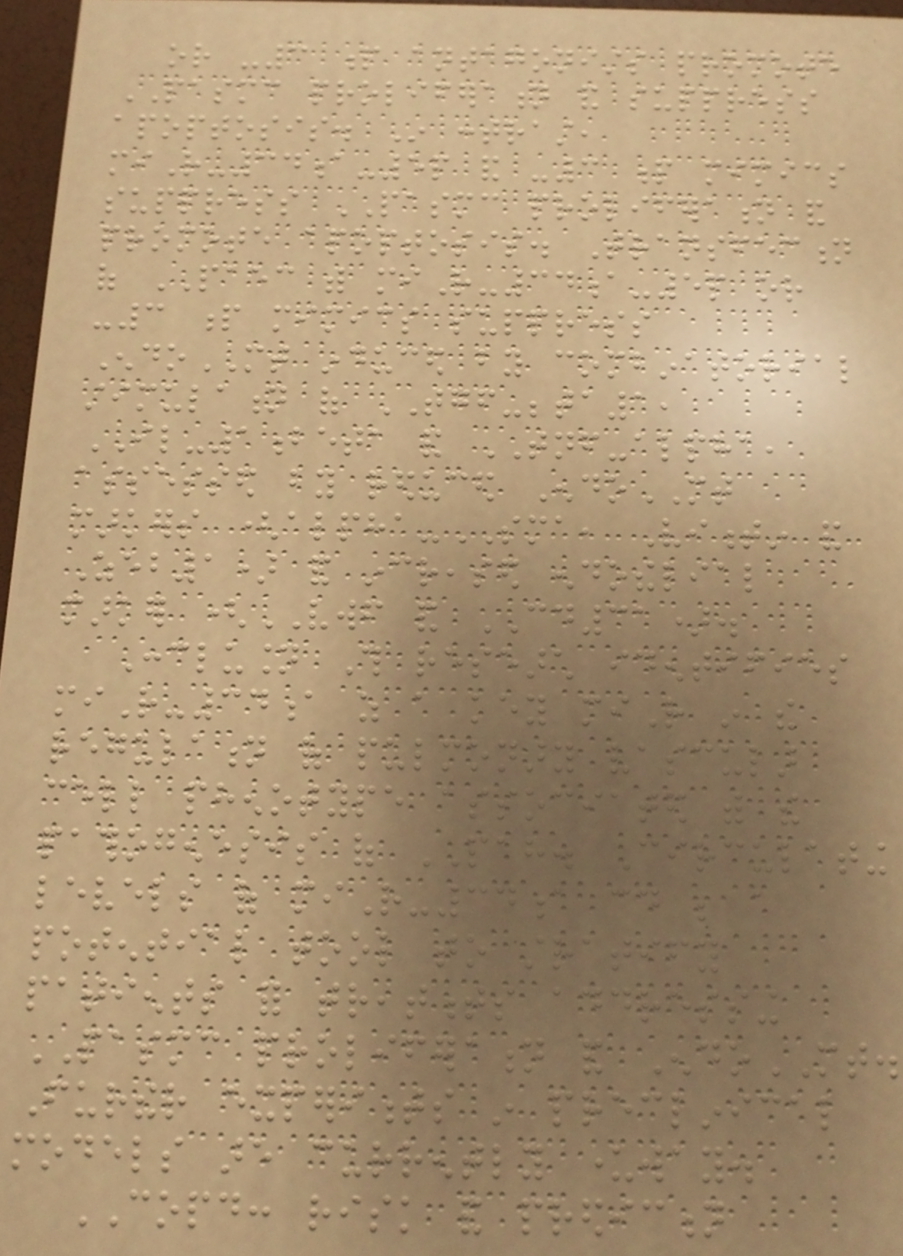or -3 p antagonists promote
PASMC proliferation and suppress
apoptosis. In contrast,
miR-34a-5p and -3 p mimics
suppress PASMC proliferation and
promote apoptosis. Transfection
of PAEC with miR-34a-5p or
-3 p mimics suppress
EndoMT induced by combinatorial
stimulation of TGF-beta1,
IL-1beta and TNF-alpha,
assessed by reduced EndoMT
markers (alpha-SMA, Vimentin and
Zeb1) and increased endothelial
marker (VWF and CD31).
Conclusion This research identifies
miR-34a as a key miR in the
regulation of pulmonary vascular
cell phenotype associated with the
pathogenesis of PAH. Circulating
levels of miR-34a could be a
potential tool to stratify
patients for treatments addressing
PASMC proliferation and EndoMT.
Further experiments in preclinical
models are currently underway.
COPD: risk and prediction
